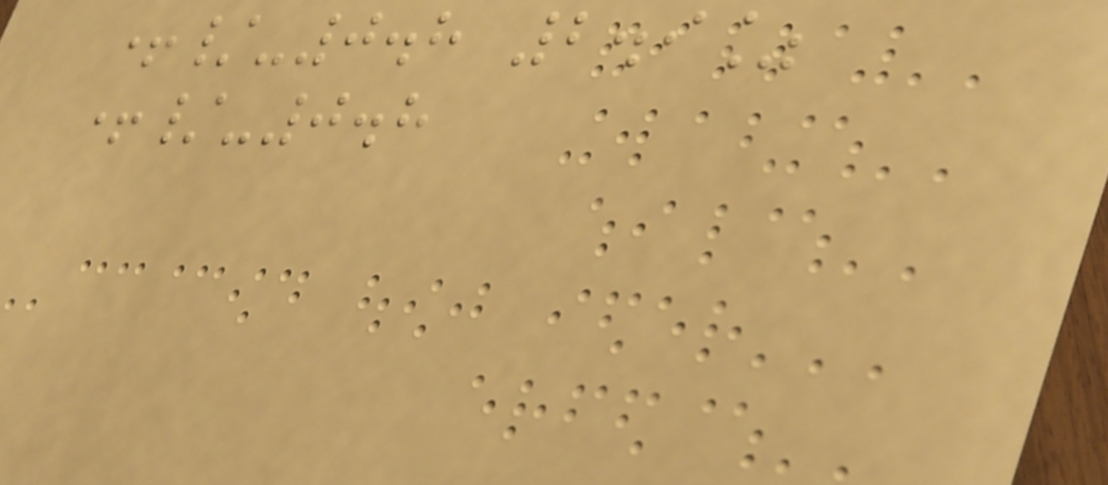+/-0.8 2.9%
+/-0.8
